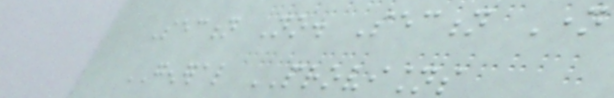Section No. Section Name
GENERAL PROVISIONS
